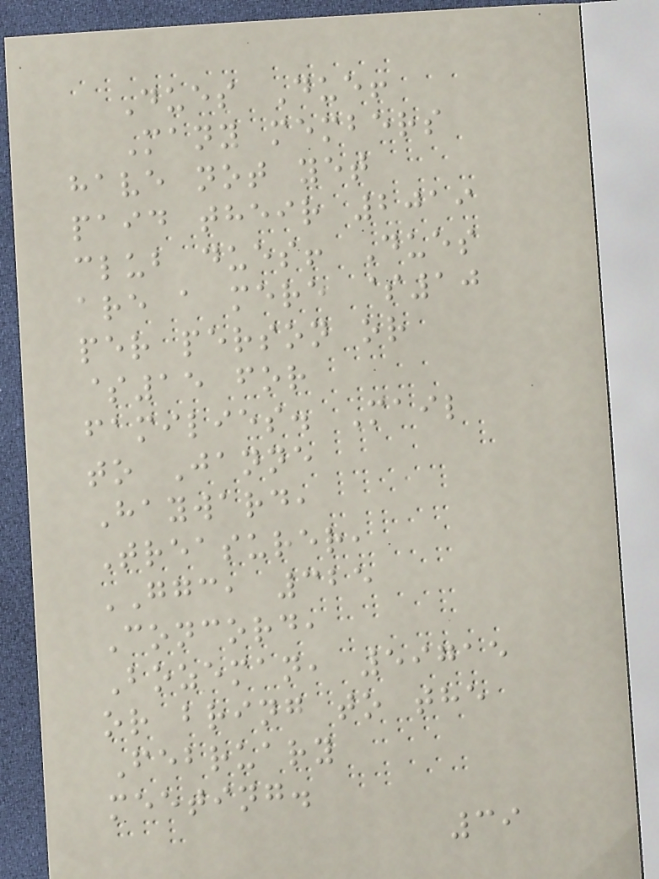Dues Due!
Many members
have not yet
paid their 2019
club dues! Dues
are a mere $10
per person or
$15 for
families. Mail
to Janne
Hayward,
Treasurer,
GGC, 325
Concord,
Bozeman, 59715
or bring to the
February
meeting.
39
